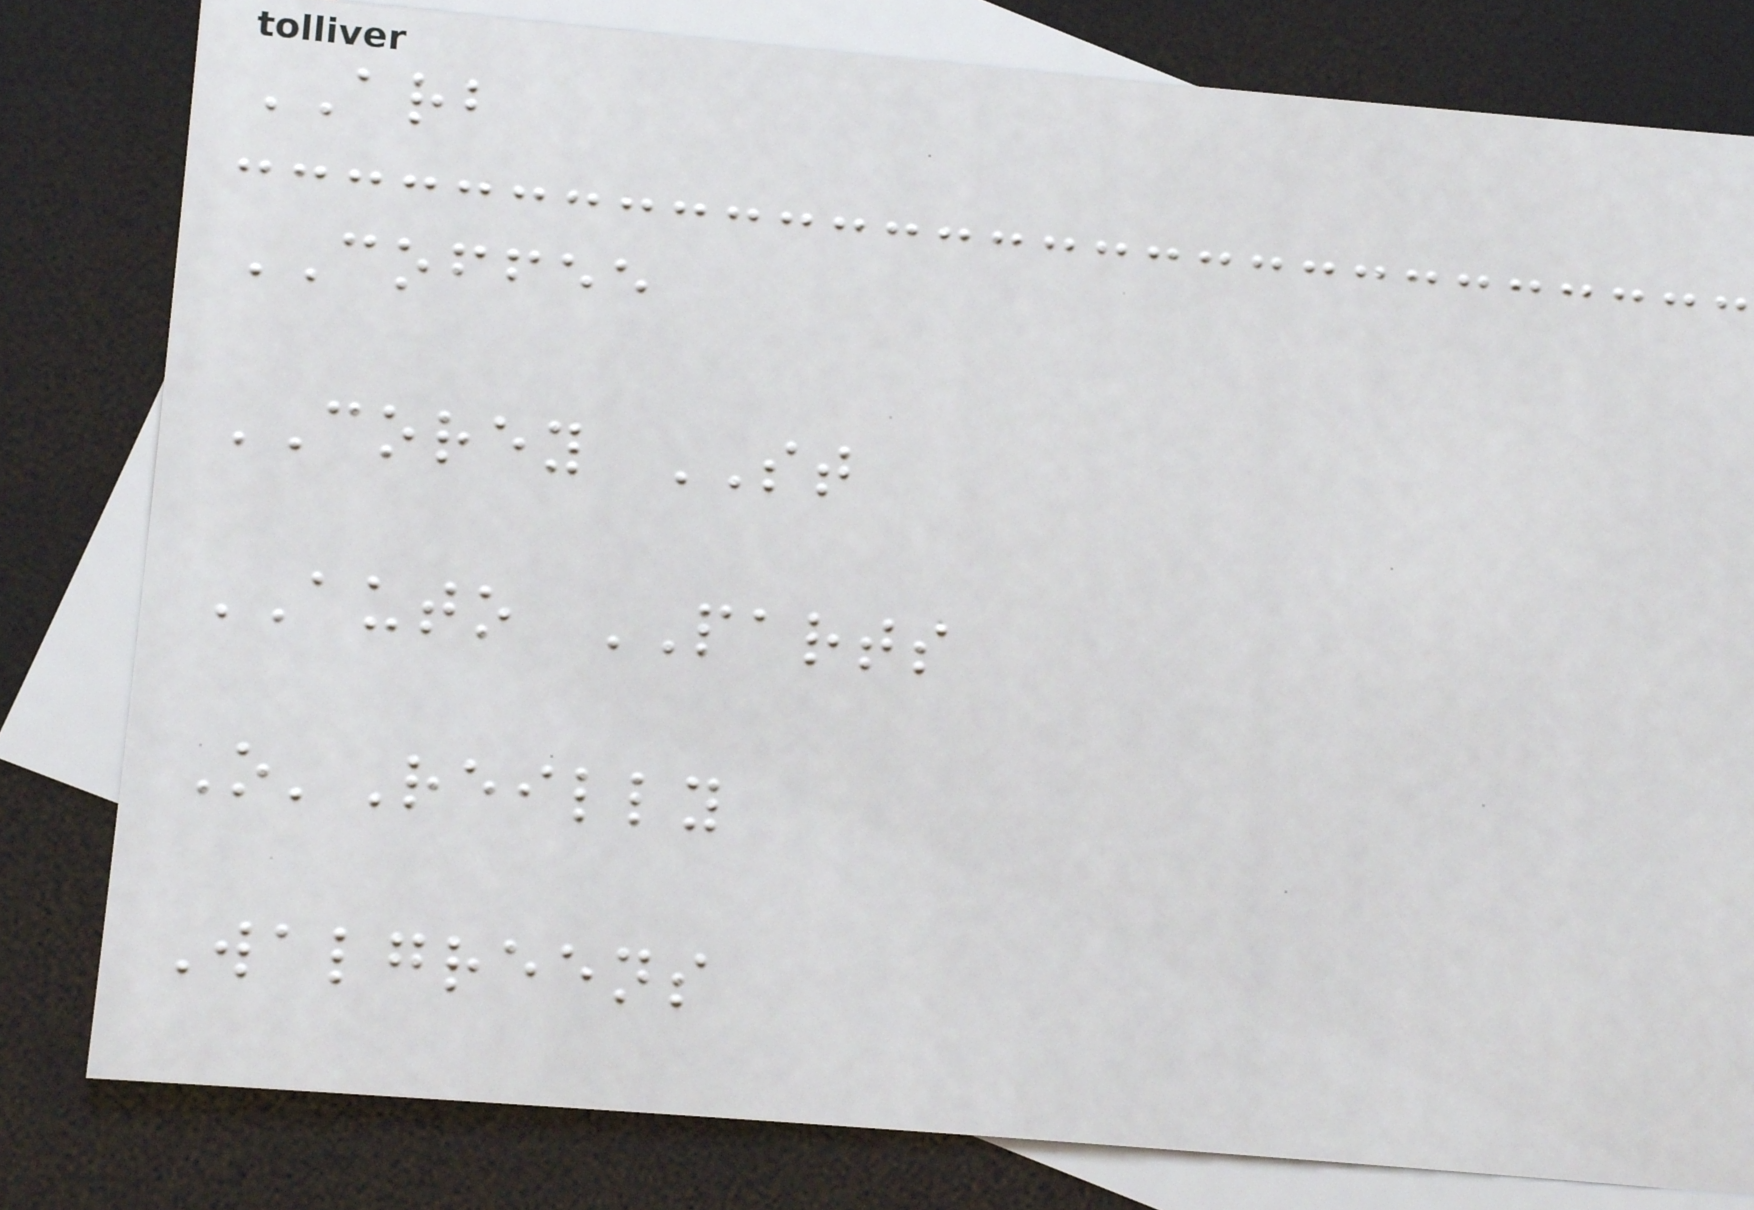ARB
COFFEE
COREY ST
AUTO PARTS
O'Reilly
Walgreens
